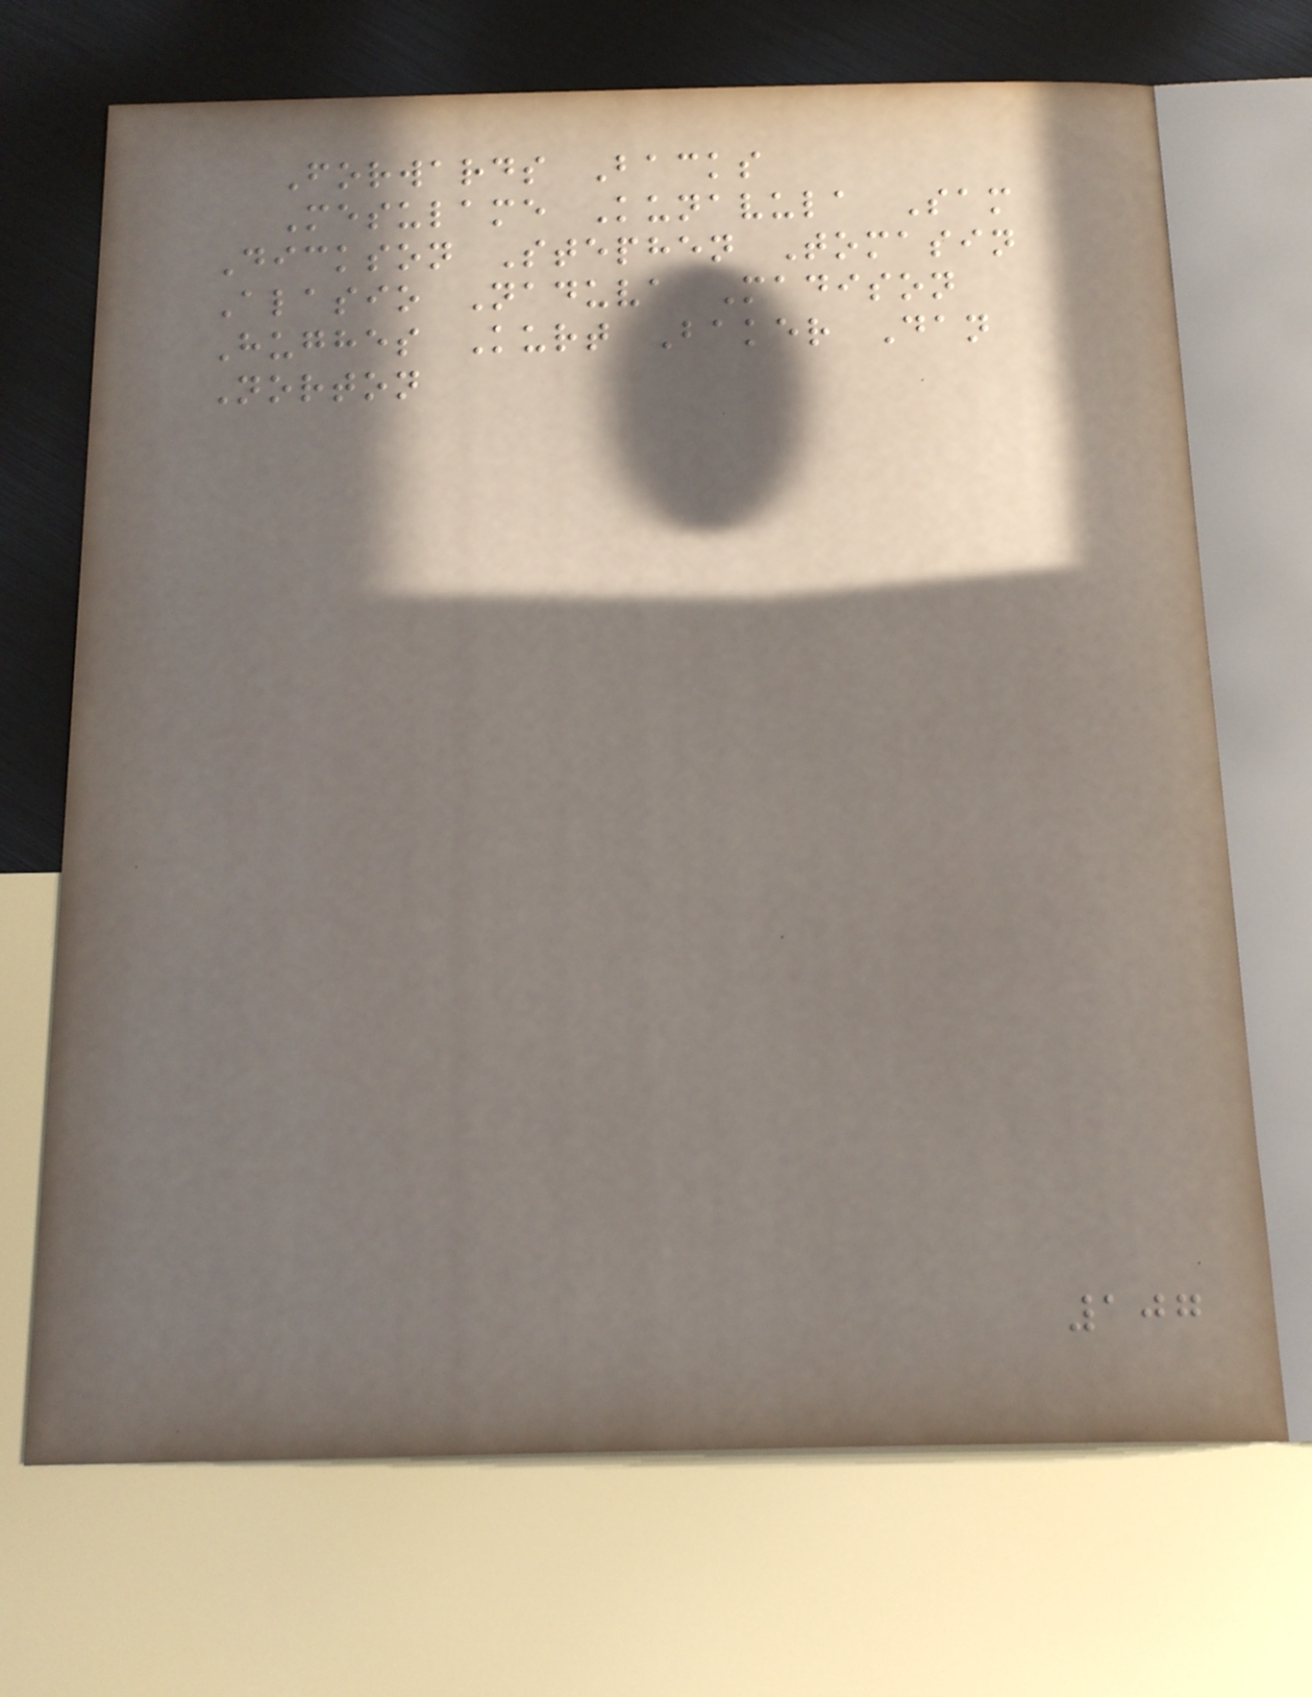Forwards Backs
Mesulame Kunavula Sam
Dickson Stephen Tomasin
Alasio Naduva Madison
Hughes Kurt Baker Dan
Norton
107
